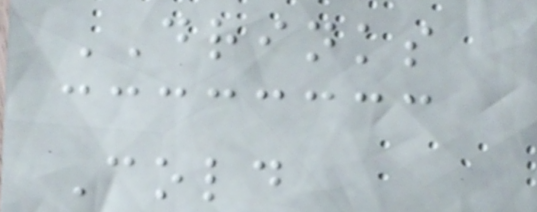DRINKS
Cold
